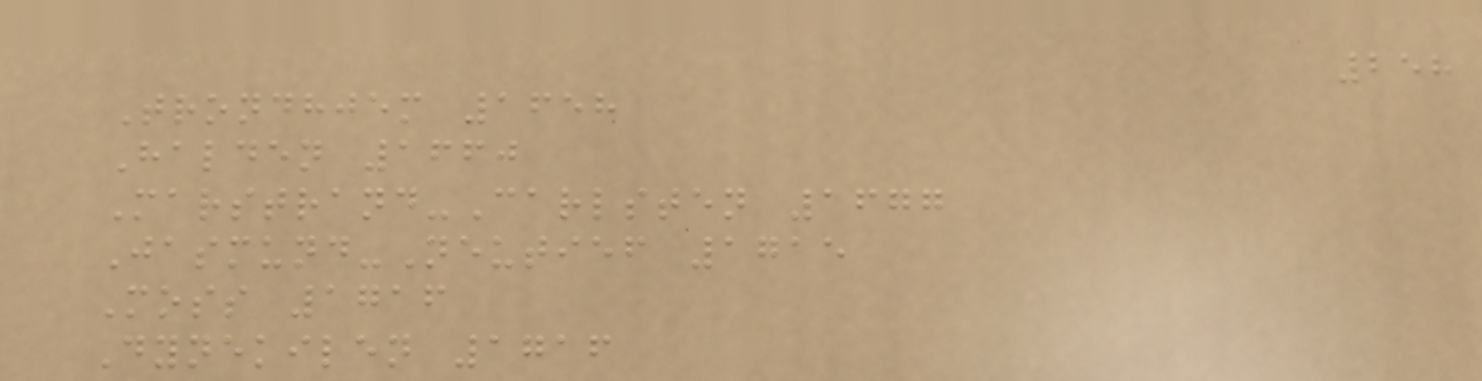258
Trondhjem 1658
Halden 1660
Marstrand-Carlsten 1677
Jasmund-Neutief 1715
Moss 1716
Dynekilen 1716
